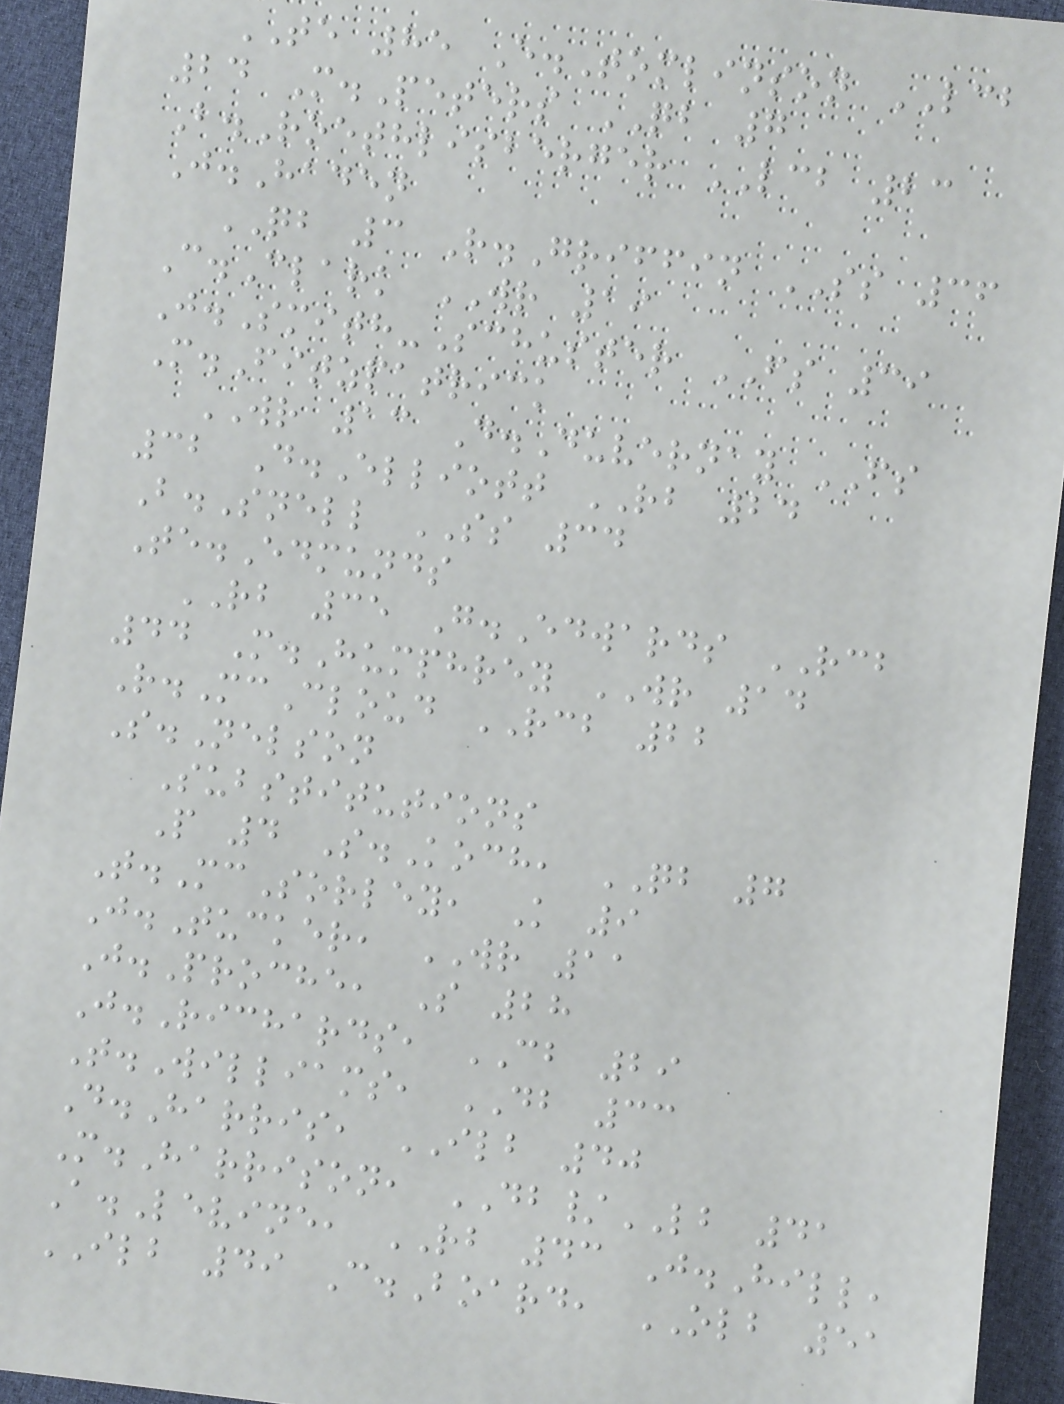TE 85 E.Tomlinson LCB
24 M.Peters QB 7
B.Roethlisberger LCB 23
J.Haden
QB 3 R.Griffin SS 36
C.Clark WR 19
J.Smith-Schuster FS 39
M.Fitzpatrick
WR 13 D.Duvernay FS
32 D.Elliott RB 24
B.Snell SS 34
Te.Edmunds
RB 35 G.Edwards RCB
44 M.Humphrey WR 14
R.McCloud RCB 22
S.Nelson
Substitutions
P 4 S.Koch, QB 7
T.McSorley, K 9
J.Tucker, WR 11
J.Proche, S 28
J.Richards, CB 29
T.Williams, DB 33
D.Harris, ILB 40
M.Harrison, DB/LB 41
A.Levine, RB 43 J.Hill,
ILB 49 C.Board, OLB 51
